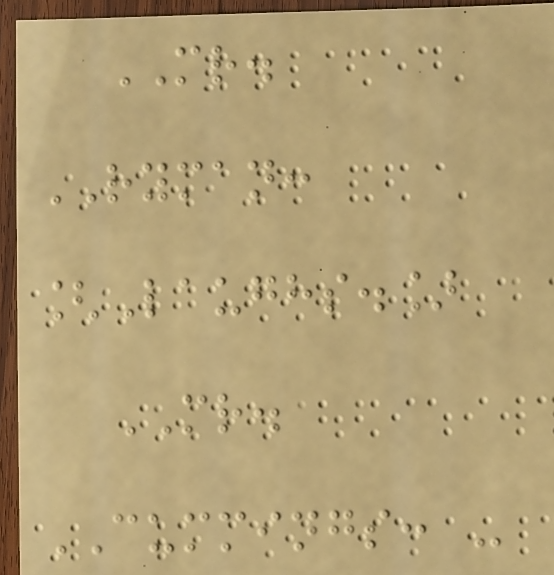MR.
RYMAN:
[Laughs.]
MR.
CUMMINGS: -
